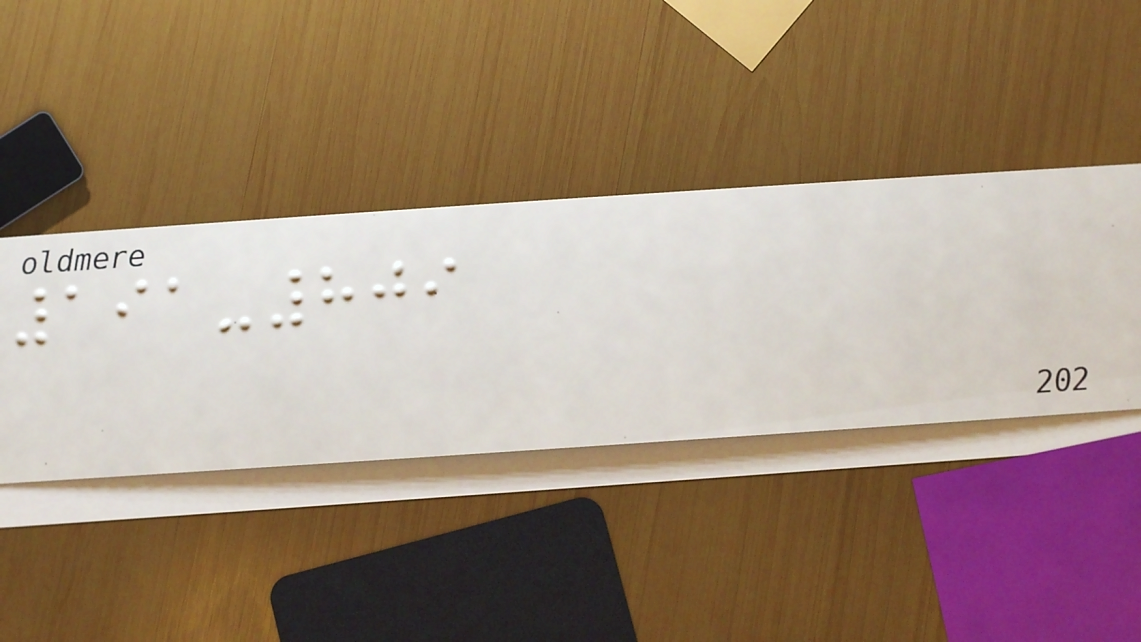191-809
